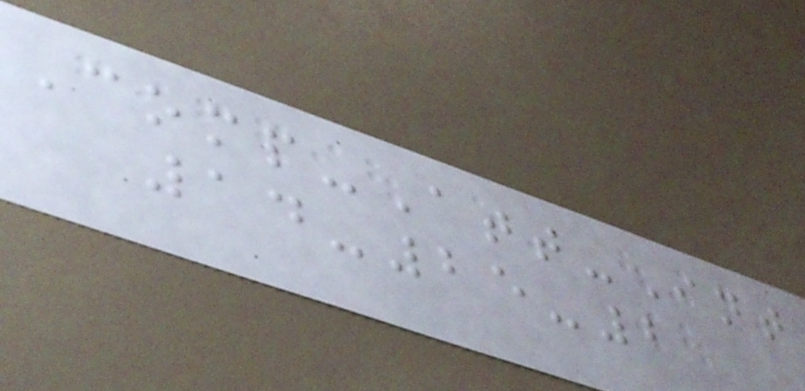Comp-Att-Int
14-25-2
